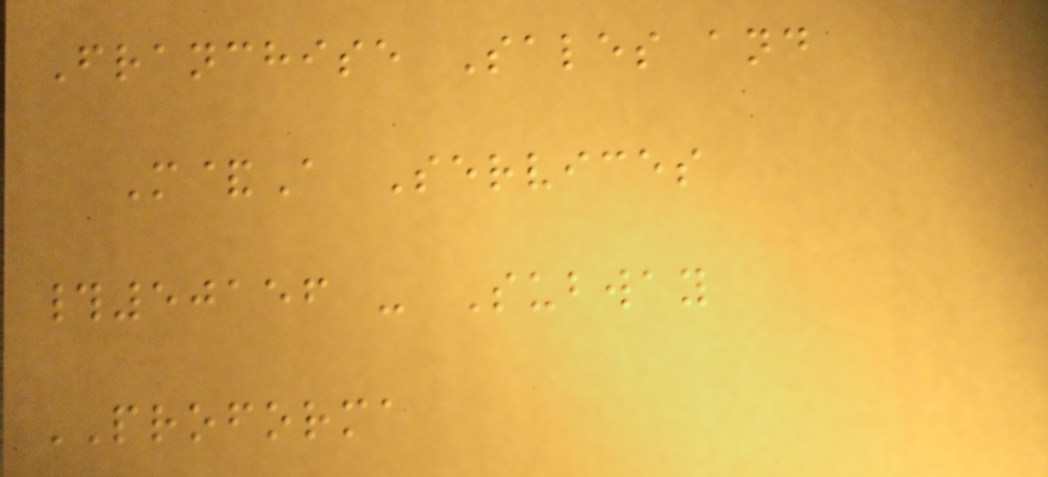Franchise Sales and
M&A Services
#50156 - Subway
PROFORMA
